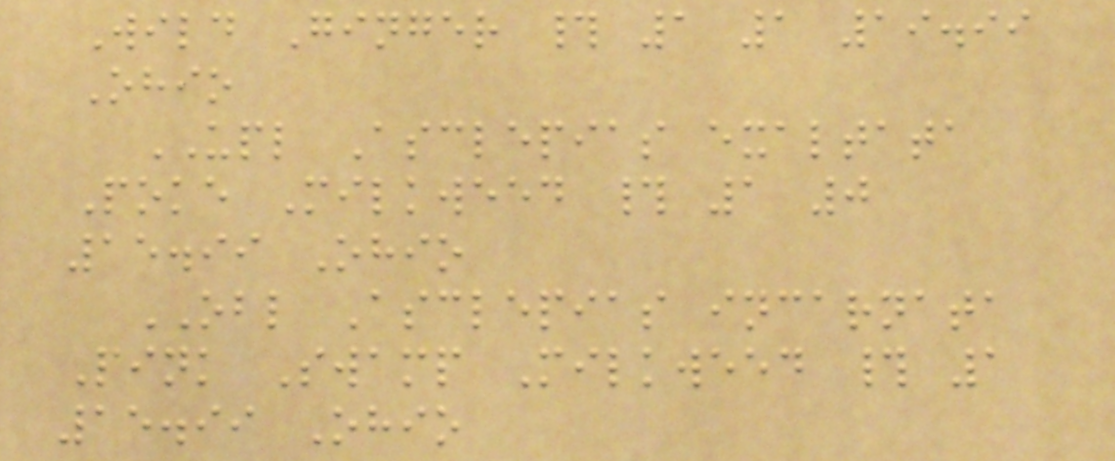Wild Ginger # 1 1 19.99
Ohio
UPL Asclepias exaltata
Poke Milkweed # 1 0
15.99 Ohio
OBL Asclepias incarnata
Pink Swamp Milkweed # 1
15.99 Ohio
